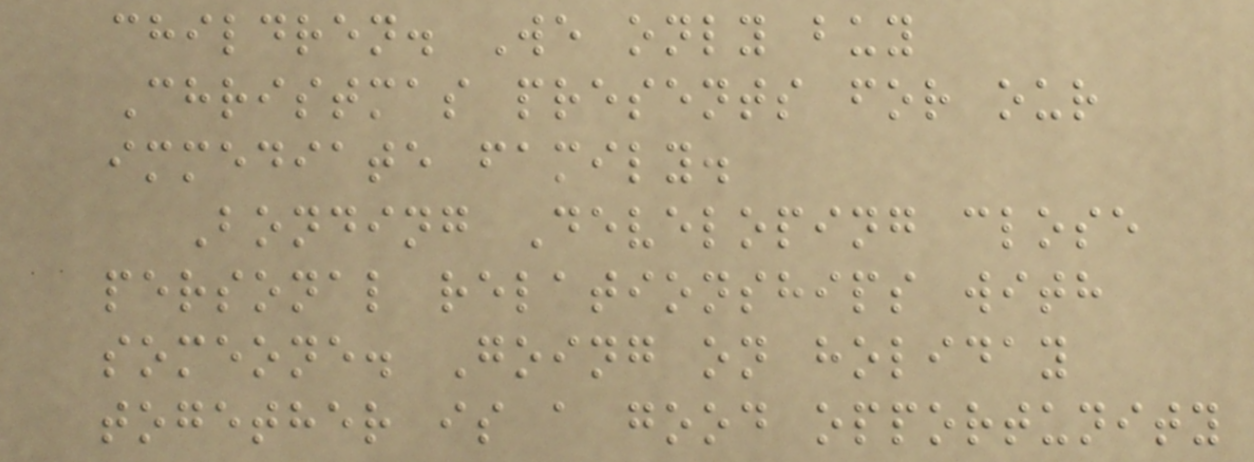children. We only buy
Christmas presents for our
immediate family.
Bonding Developing close
personal relationships with
someone. Going on holiday
together is a good opportunity
